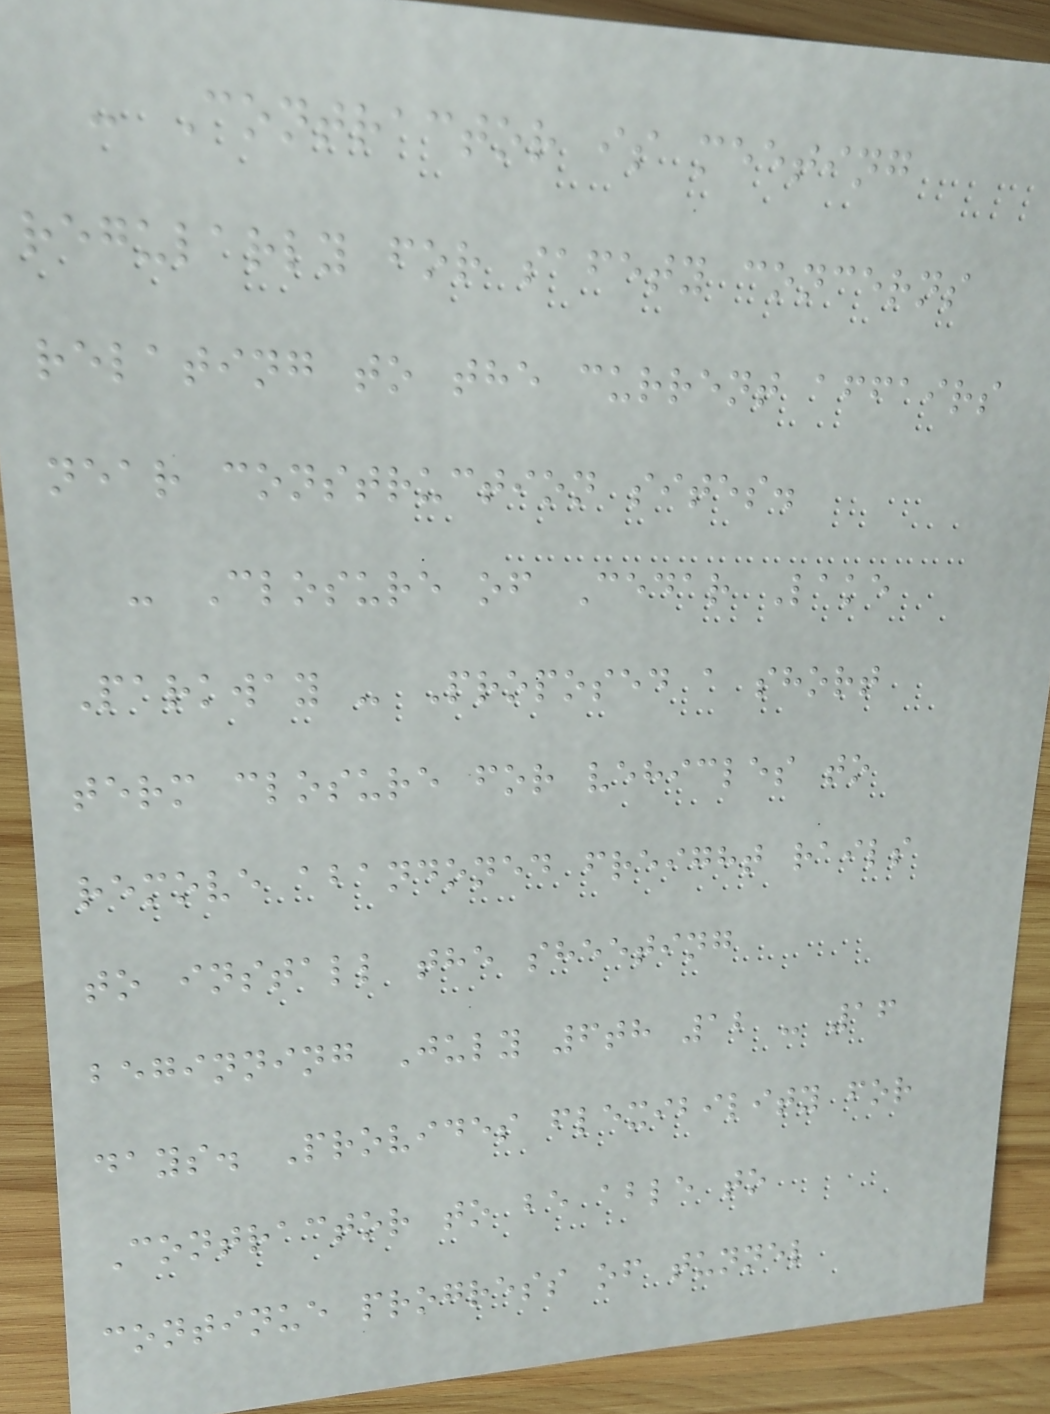- Contractor is meeting
regularly for safety concerns
relating to the current affairs
near construction sites.
- Closure of Cedar Lake
Parkway - Proposed a short
term closure for vehicles to
remove abandoned freight rails
to install the sheeting
beginning July 6th 12 - 16
days. Provides flexibility for
Contractor to be able to
continue progress of tunnel
